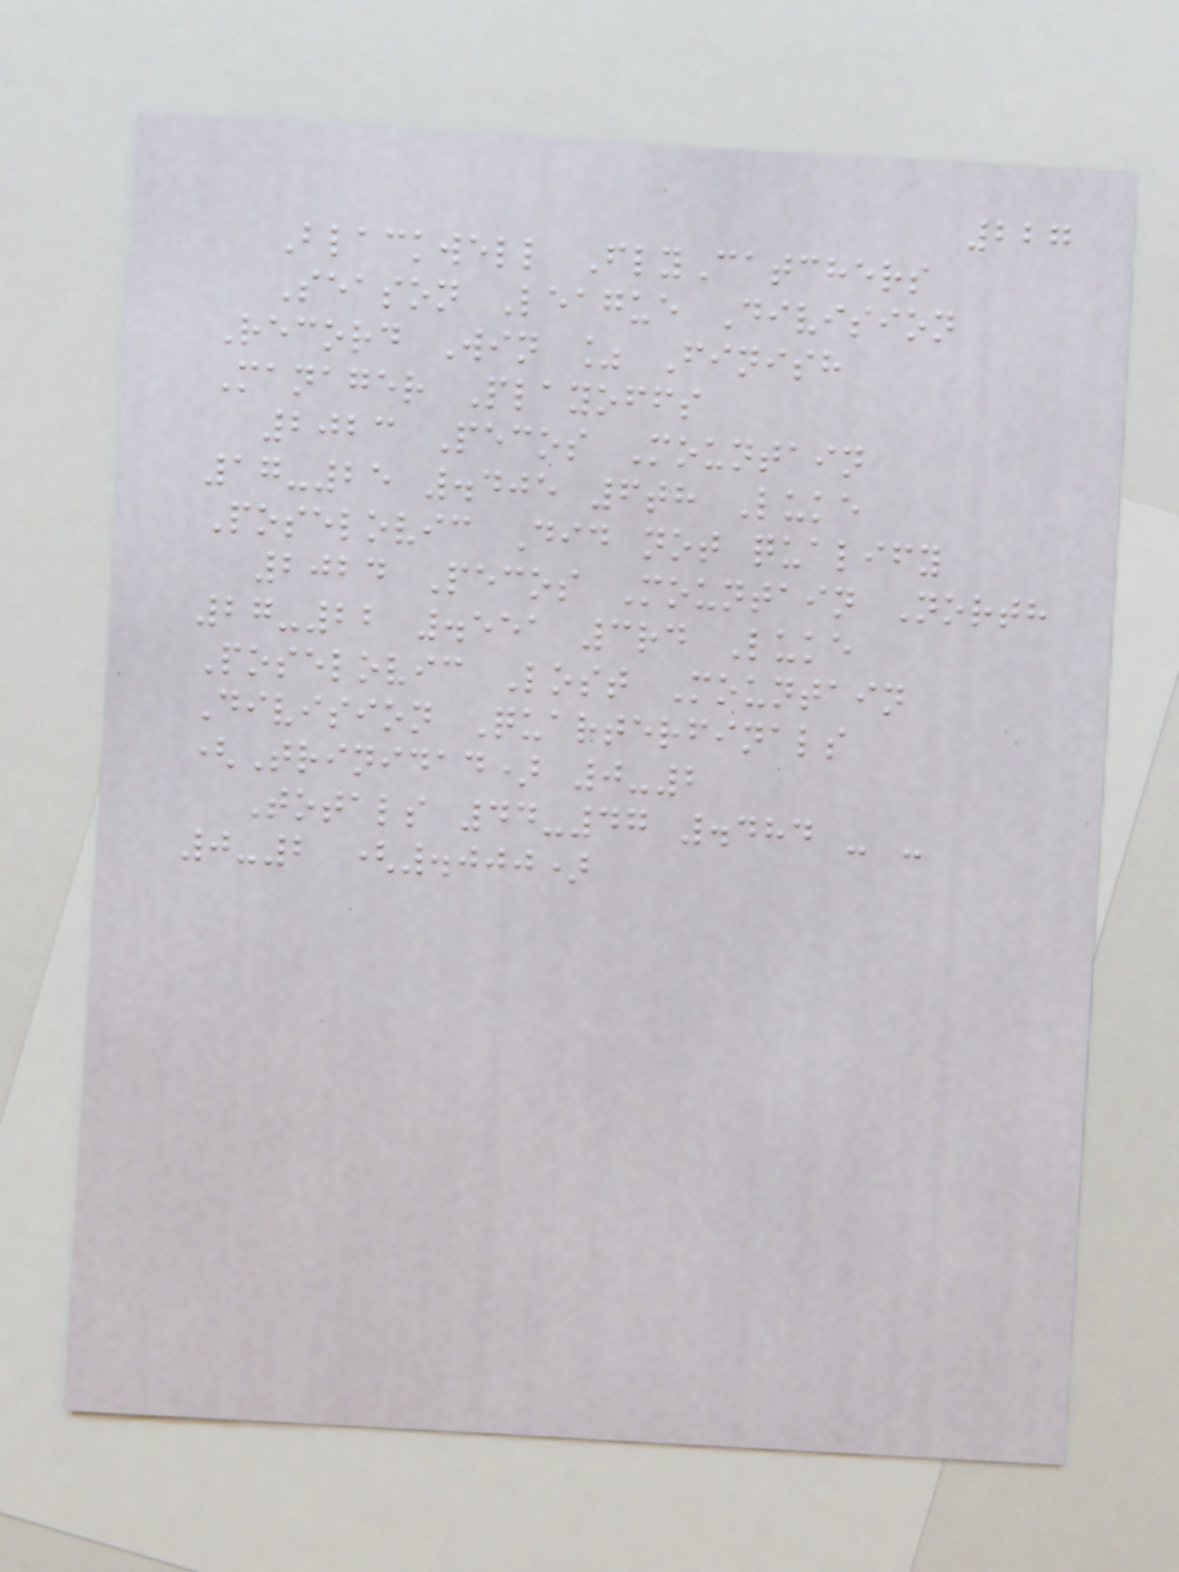227
Blackwell FlyCatchers
Season League Division
Record Win % Finish
Manager Playoffs
2023 Pecos Mountain
17-25 .405 6th Luke
Poselovic Did not qualify
2024 Pecos Mountain North
27-22 .551 3rd Luke
Poselovic Lost Mountain
Division Quarterfinals
(Trinidad) 0-2
Totals 44-47 .484 - -
0-2 (.000)
